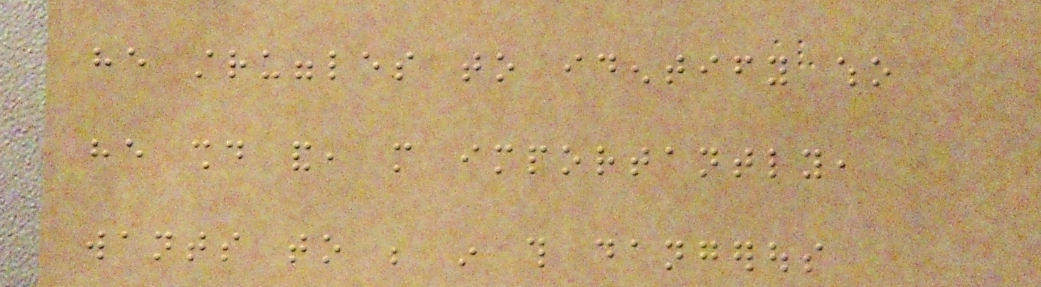he struggles to identify who
he should and, more importantly,
wants to be in this dangerous
